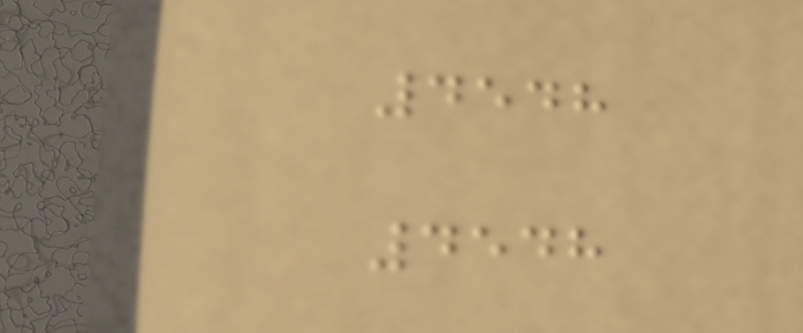4548
4548
